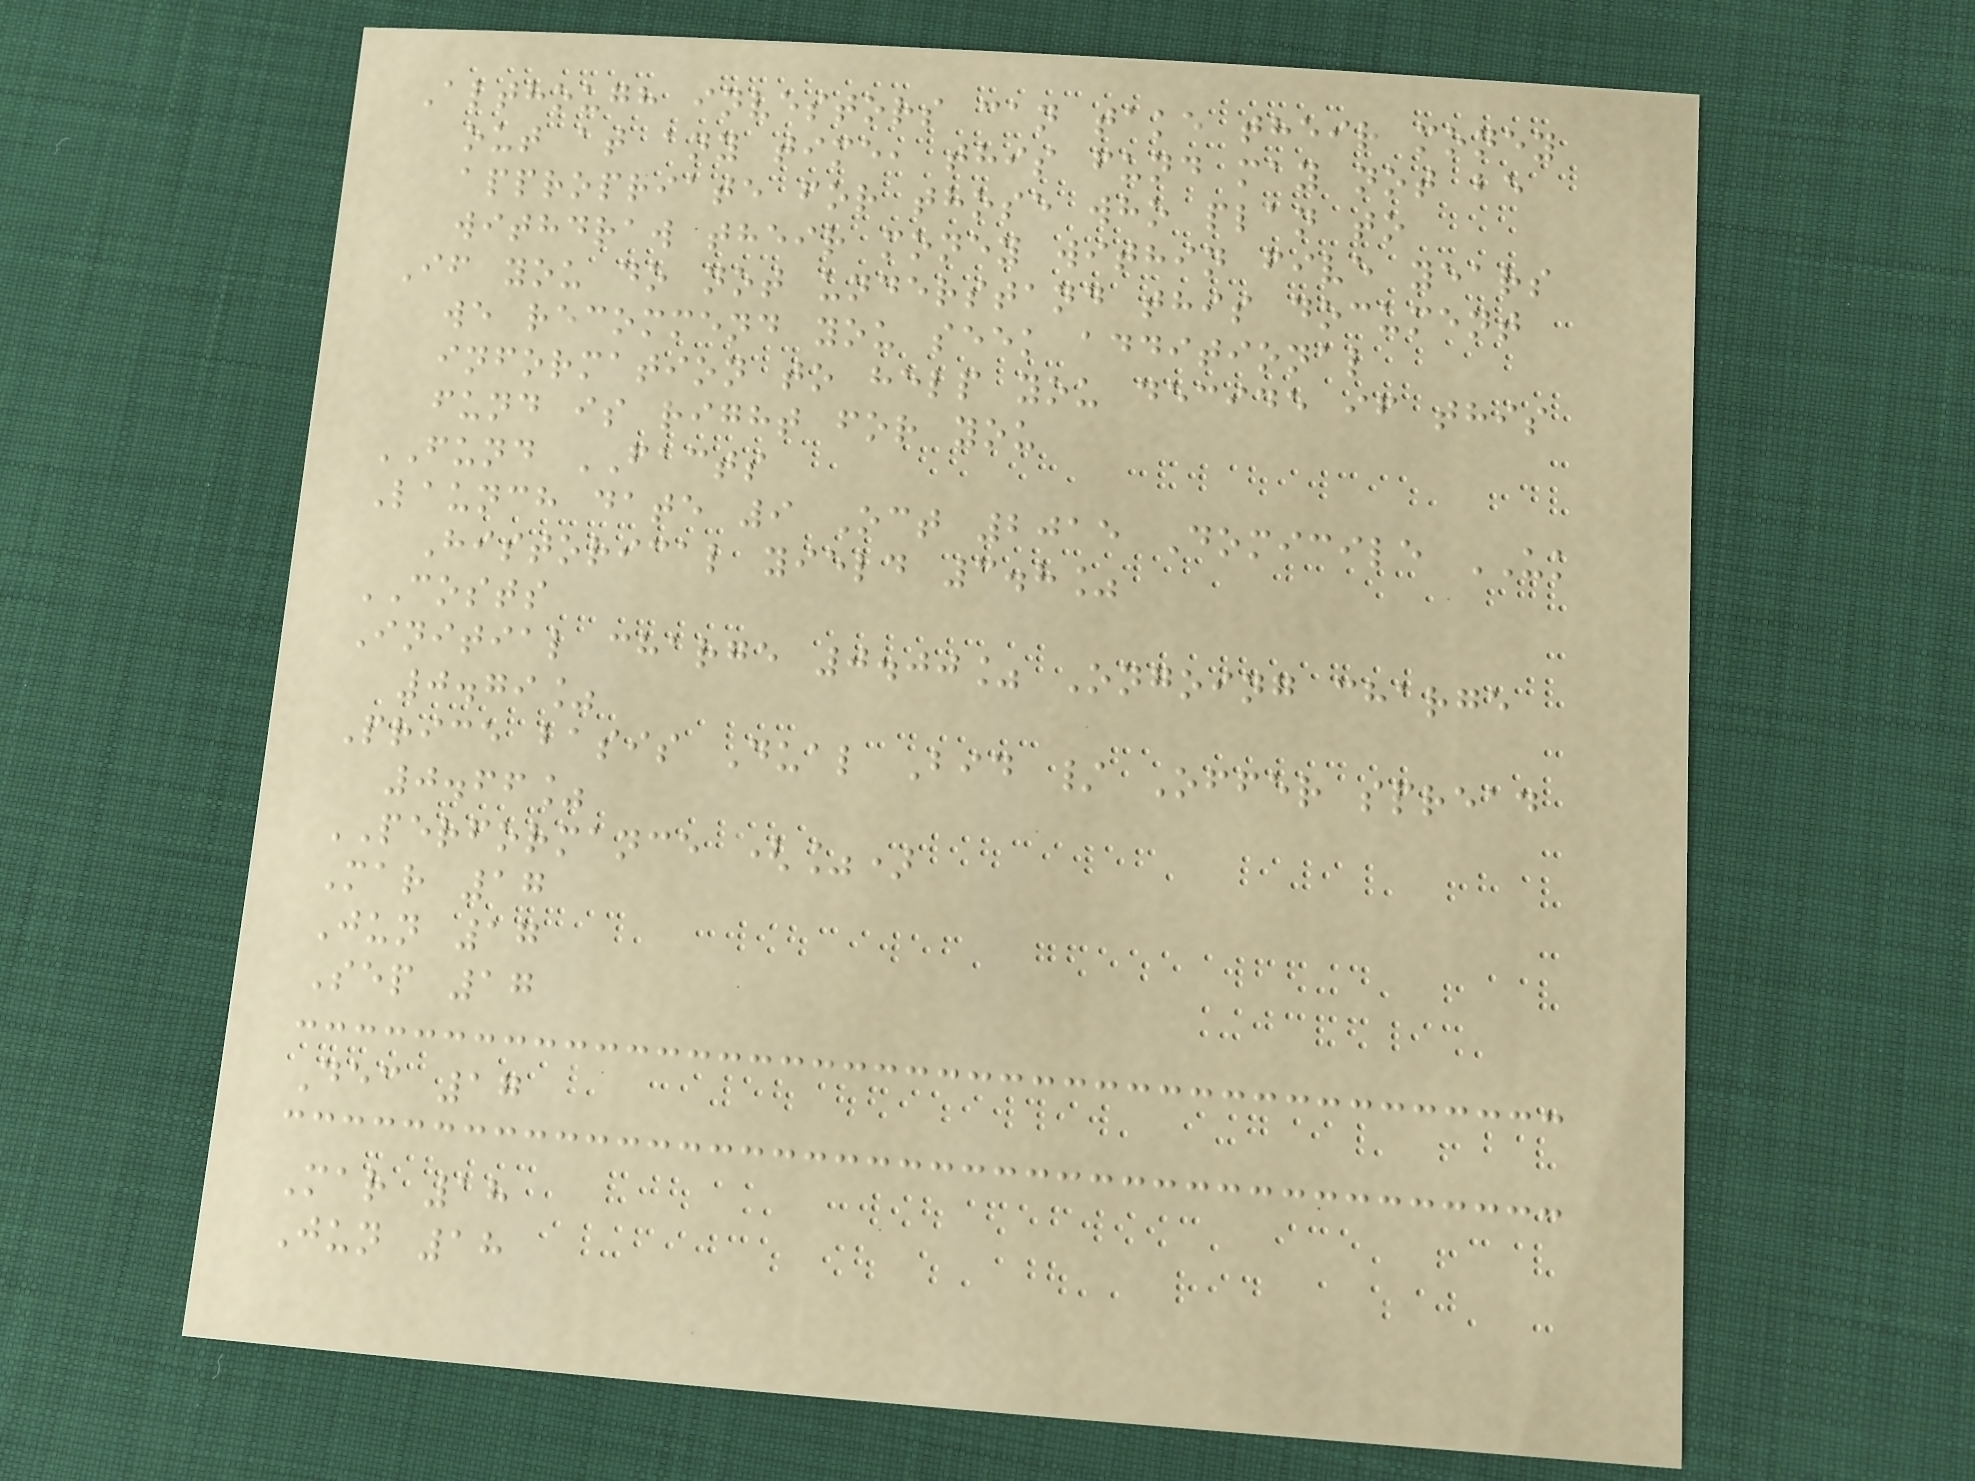Although investors can take their money
out at any time, this fund may not be
appropriate for those who plan to
withdraw their money within five years
If you do not understand this document
we recommend you seek additional
information to help you decide if this
fund is right for you
FUND FACTS
Launch date 9 Oct 2015 Domicile UK
Historical yield 3.8%
COSTS
Initial charge 0.00% Ongoing charge
0.79%
Price basis Dual Bid / Offer spread
0.66%
PERFORMANCE (%)
Mar 17
Jun 17
Sep 17
Dec 17
Mar 18
Jun 18
